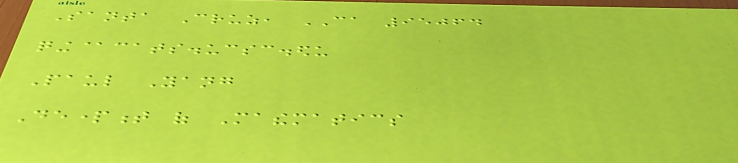Santa Cruz, CA 95064
qing@cats.ucsc.edu
Paul Yang
Department of Mathematics
